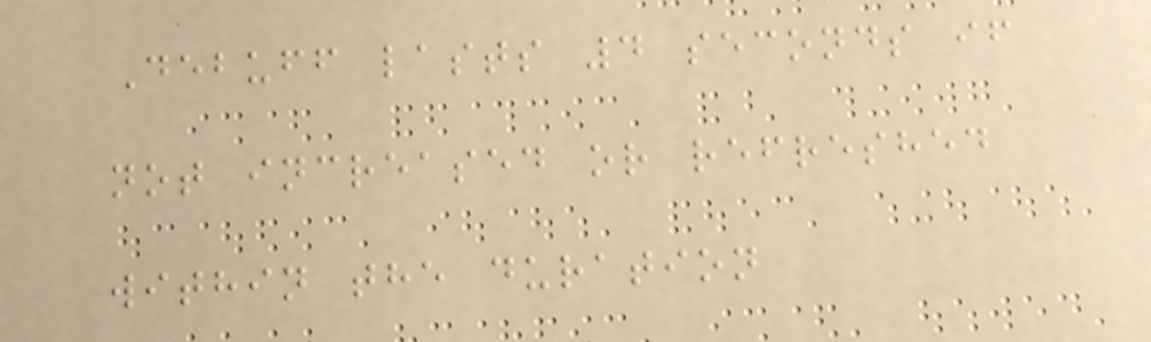Debuff lasts 4 seconds if
not increased or refreshed
within the duration
